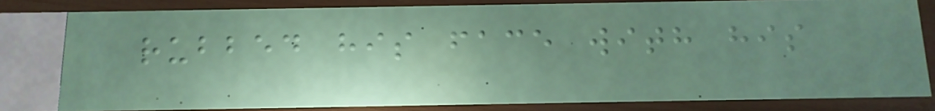rubbed his face with his
